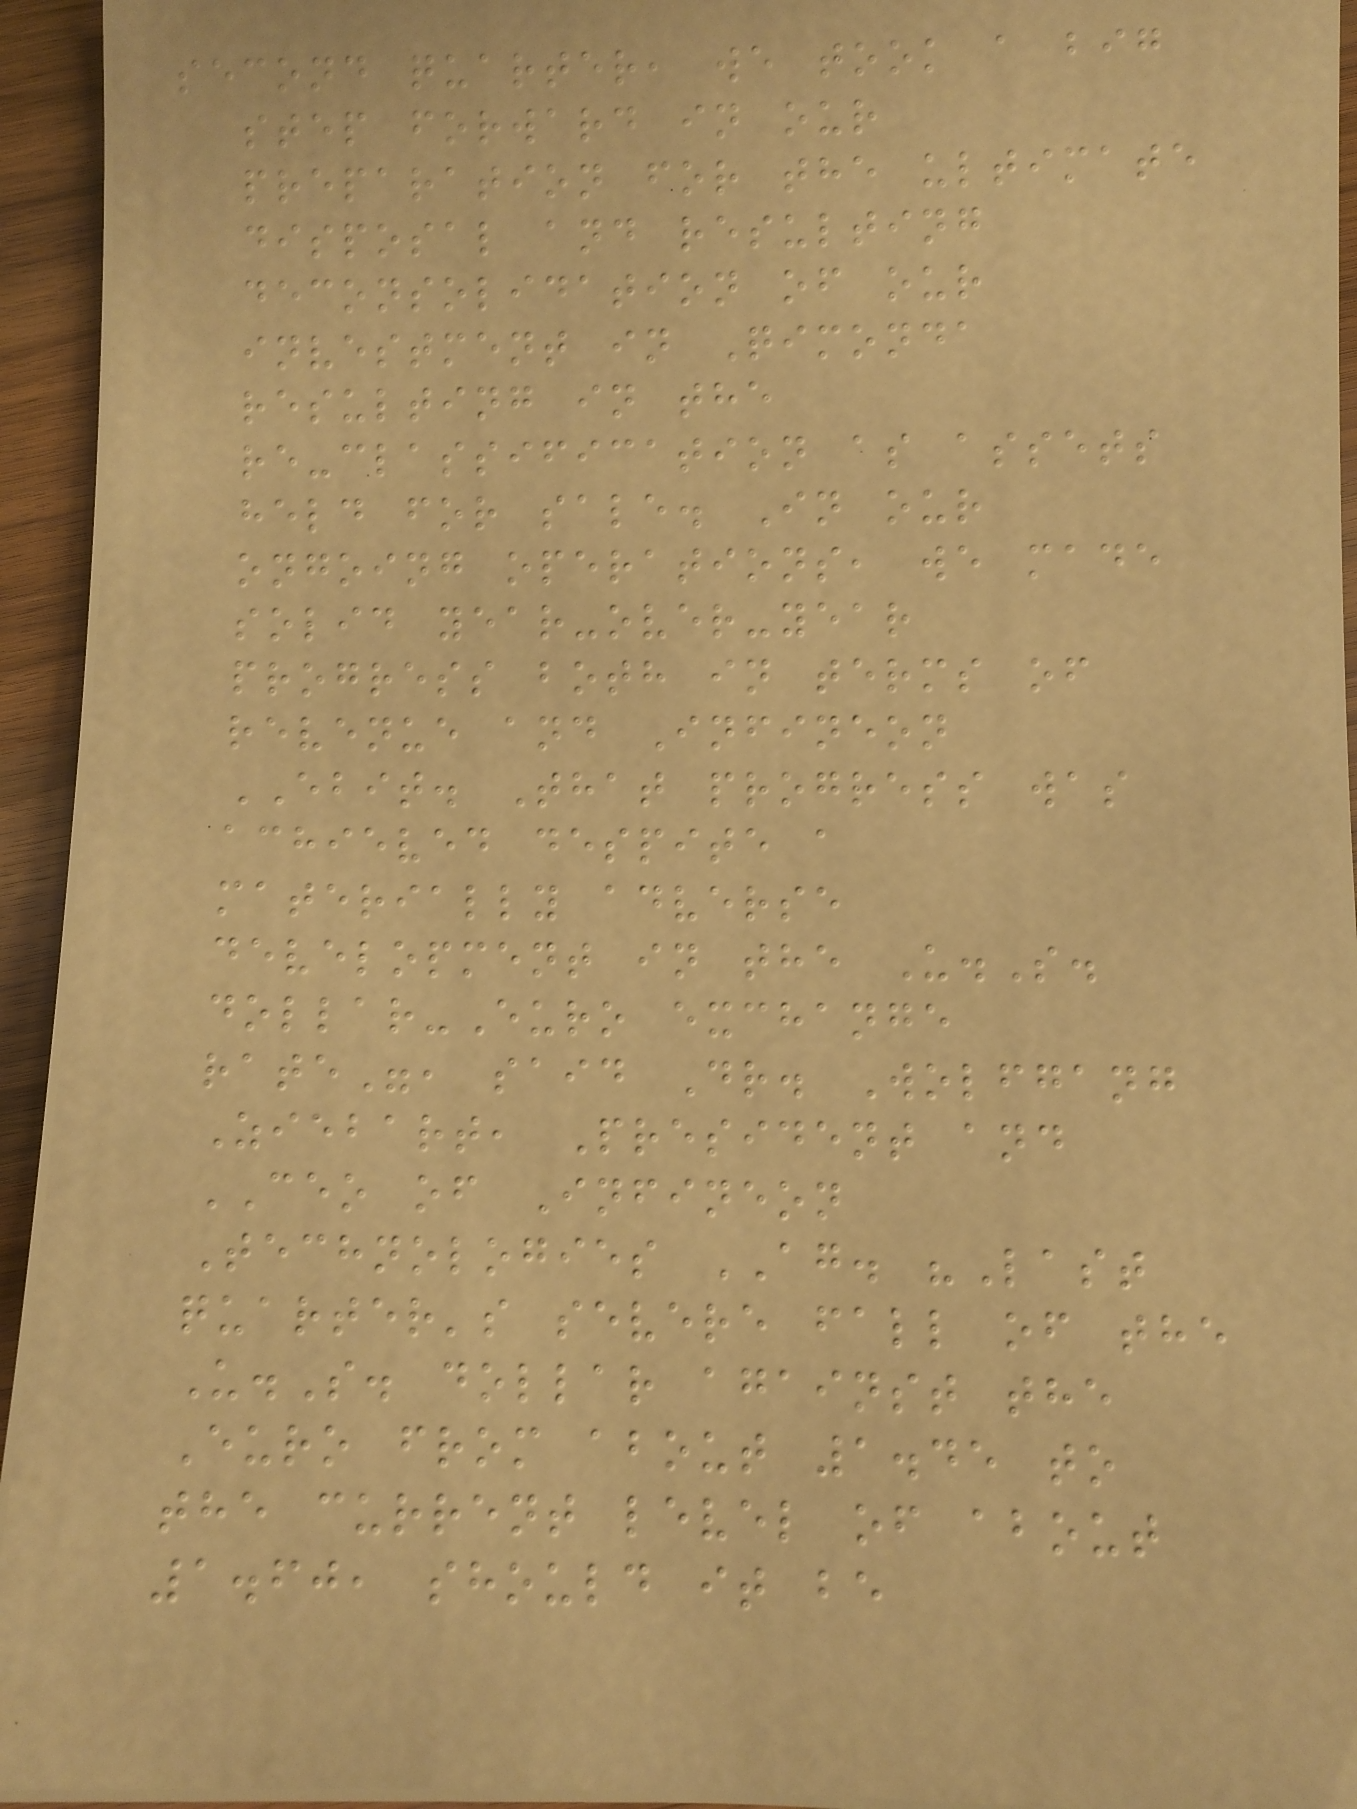second quarter, we took a big
step forward in our
preparation for the ultimate
disposal and resulting
deconsolidation of our
investment in Qimonda
resulting in the
re-classification as assets
held for sale. In our
ongoing operations, we made
solid year-over-year
progress both in terms of
revenue and Infineon
EBIT. That progress was
achieved despite a
materially adverse
development in the U.S.
dollar-Euro exchange
rate", said Dr. Wolfgang
Ziebart, President and
CEO of Infineon
Technologies AG. "Last
quarter's severe fall of the
U.S. dollar against the
Euro from about 1.45 to
the current level of about
1.60, should it be
